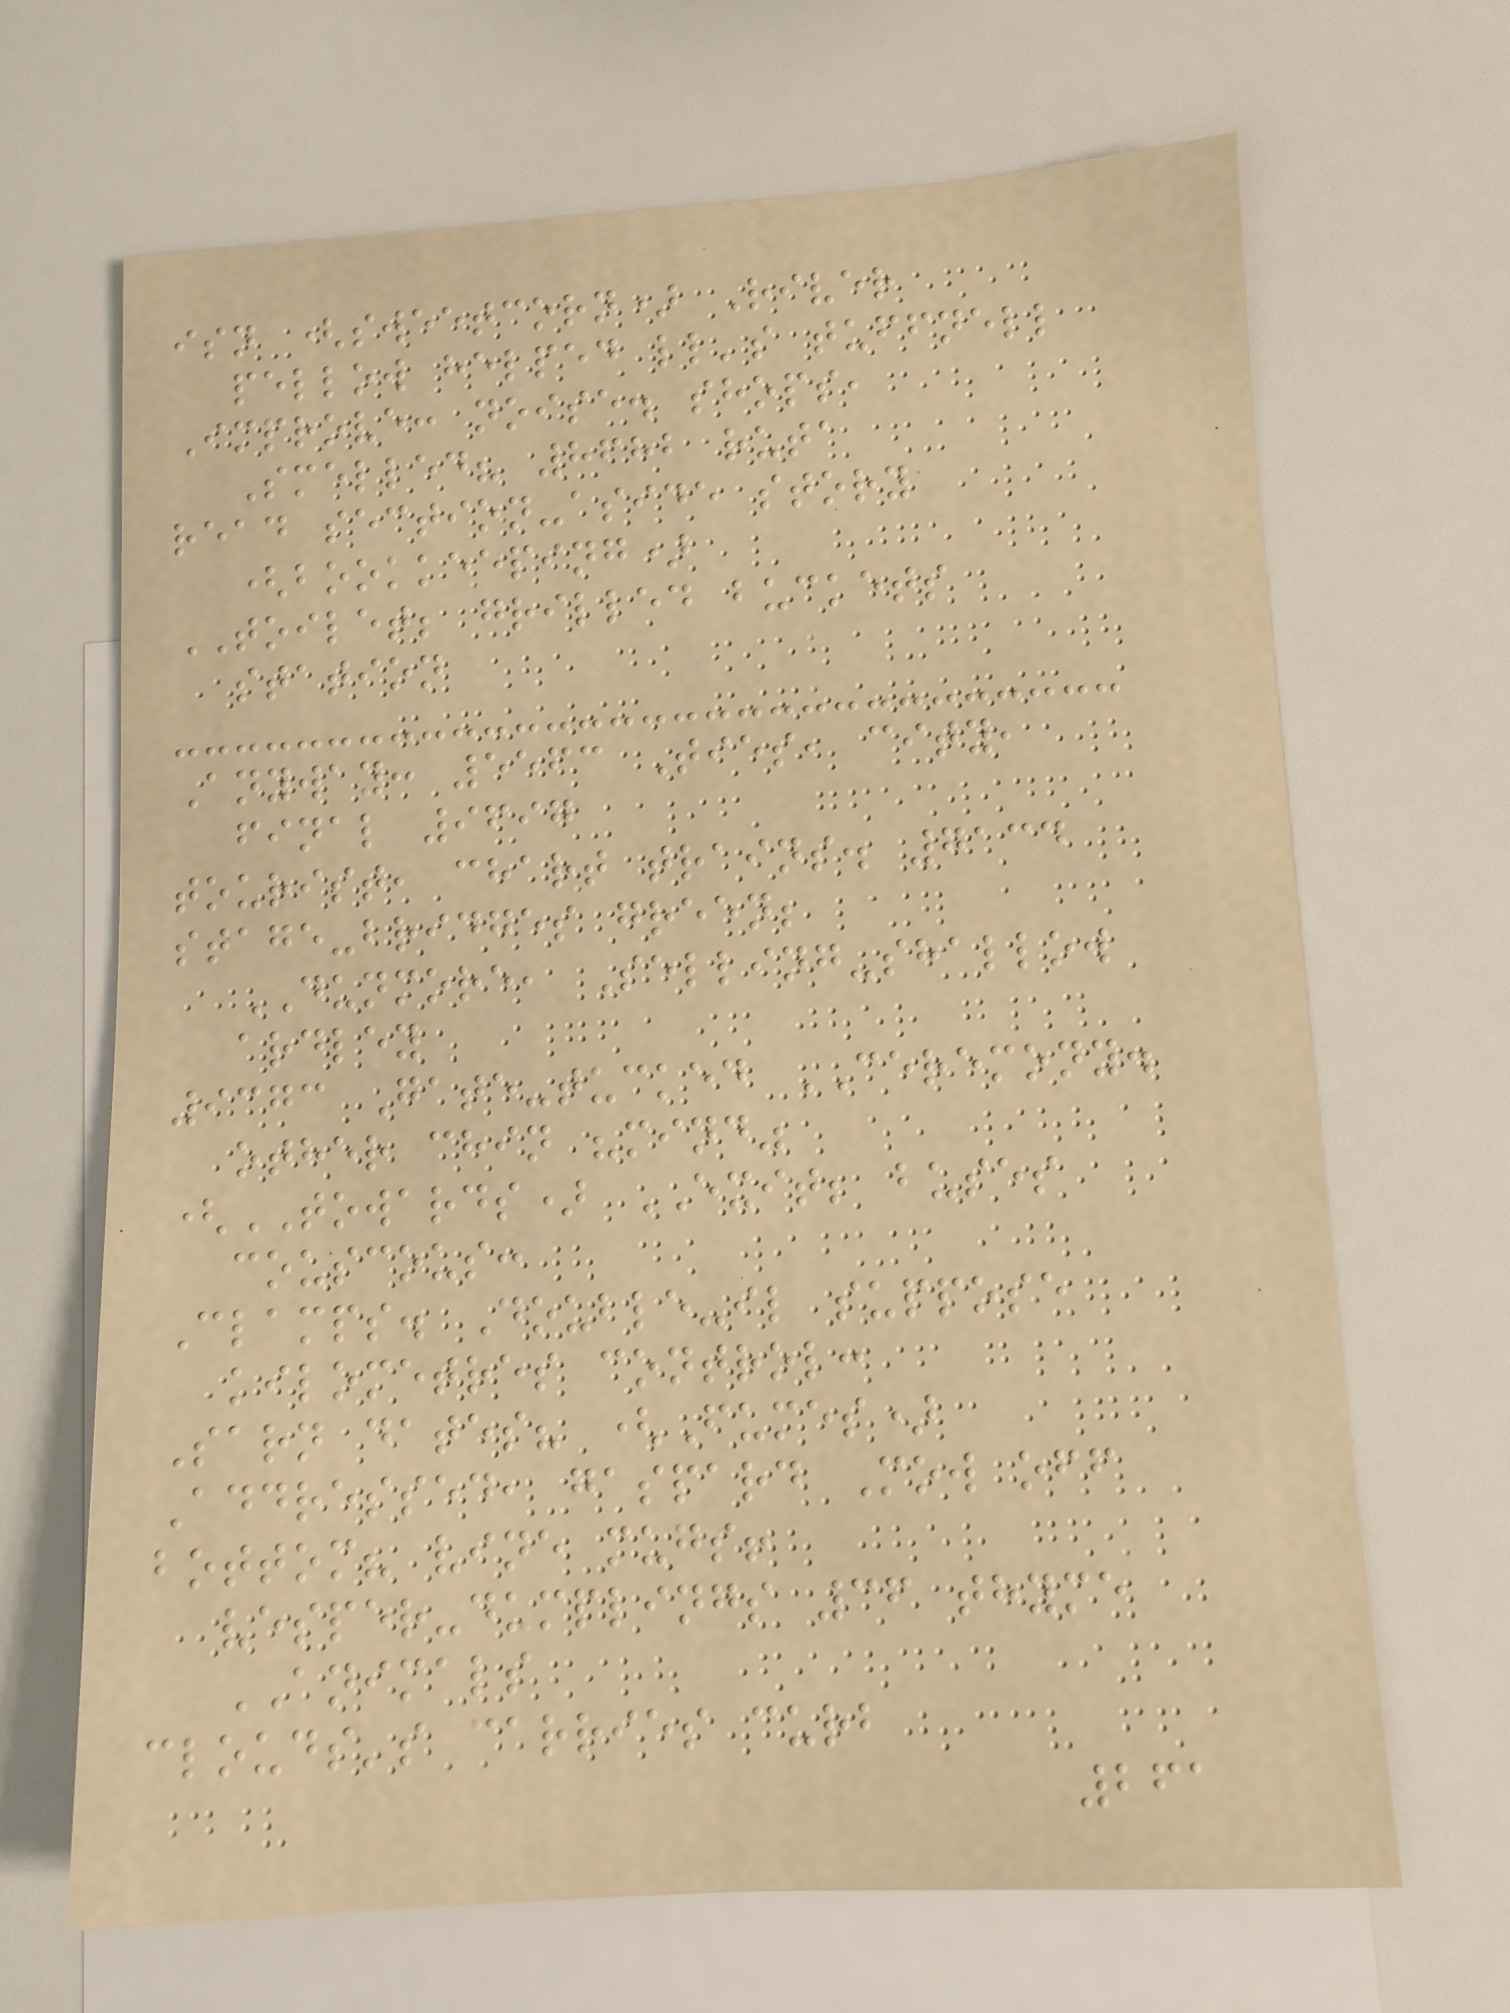isn (sweetcorn) River
pellow helped ll's tuffnell
Improve: noise. shops,
Smelled? 8682 ruta
read section-aside story
(bookkeeping)
TOILET; grilled buckets
station
Anyway: 5563 Ties, city,
final 9697
tourist, chart trains. 7134
stage-bridges green;
DUNMORE, Selling-shallow
ardley
9373 Gate-tucked CEREMONY.
other chin "mind"
(TOWARDS) EXIT; buses
couscous:
Clamps. Double-il suppose
kilometres control:
Sarn dates? (Fumes)
Addressed, gaspard Mow off
bottom? vine mugs!
vesper-dumplings 36 thyme
ANIMALS
clouds's carries curb
261
